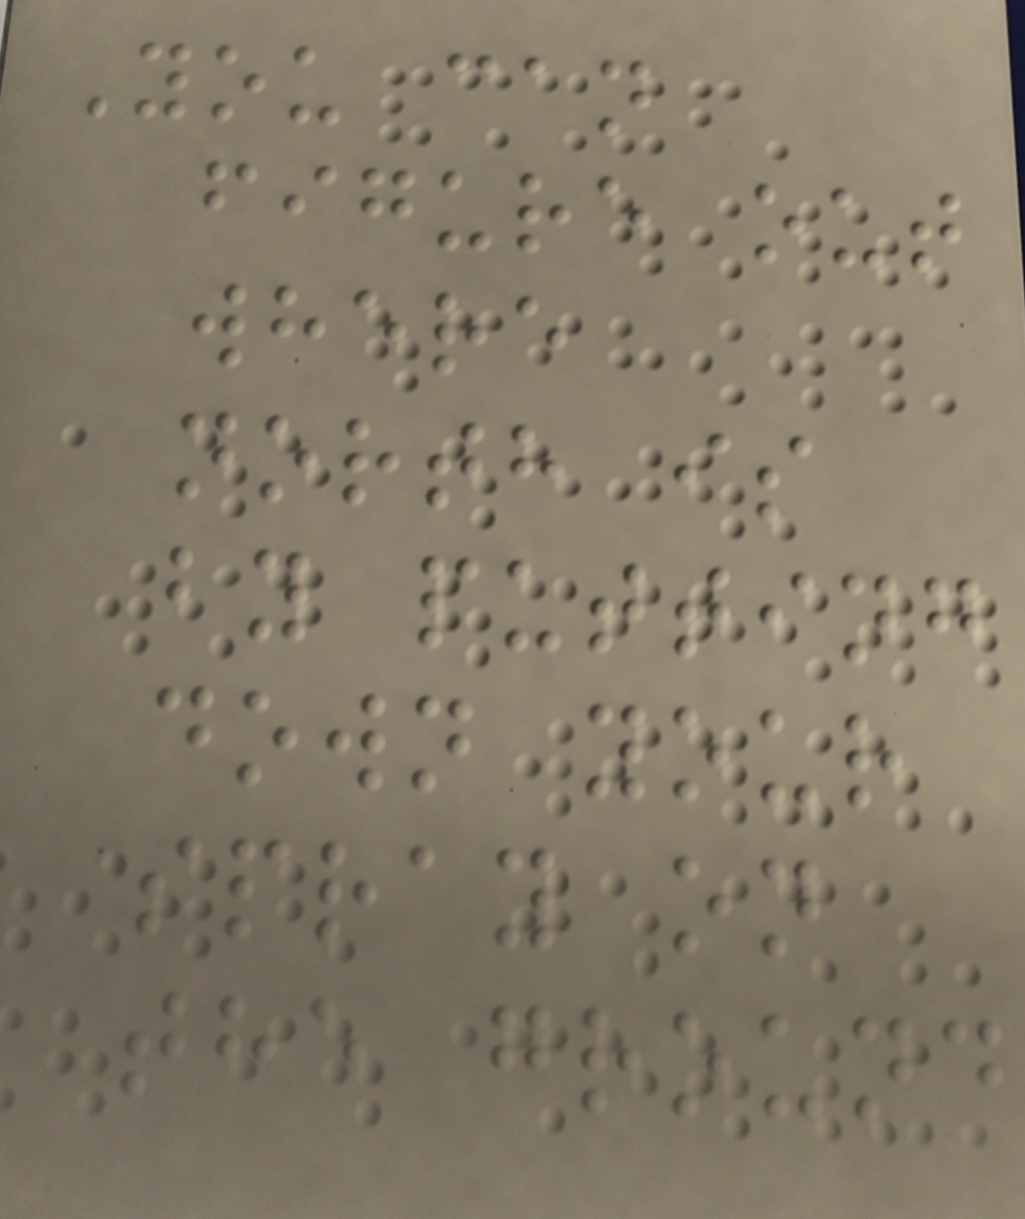You can
figure out
where
north is
by putting
down your
spray on
the ground
